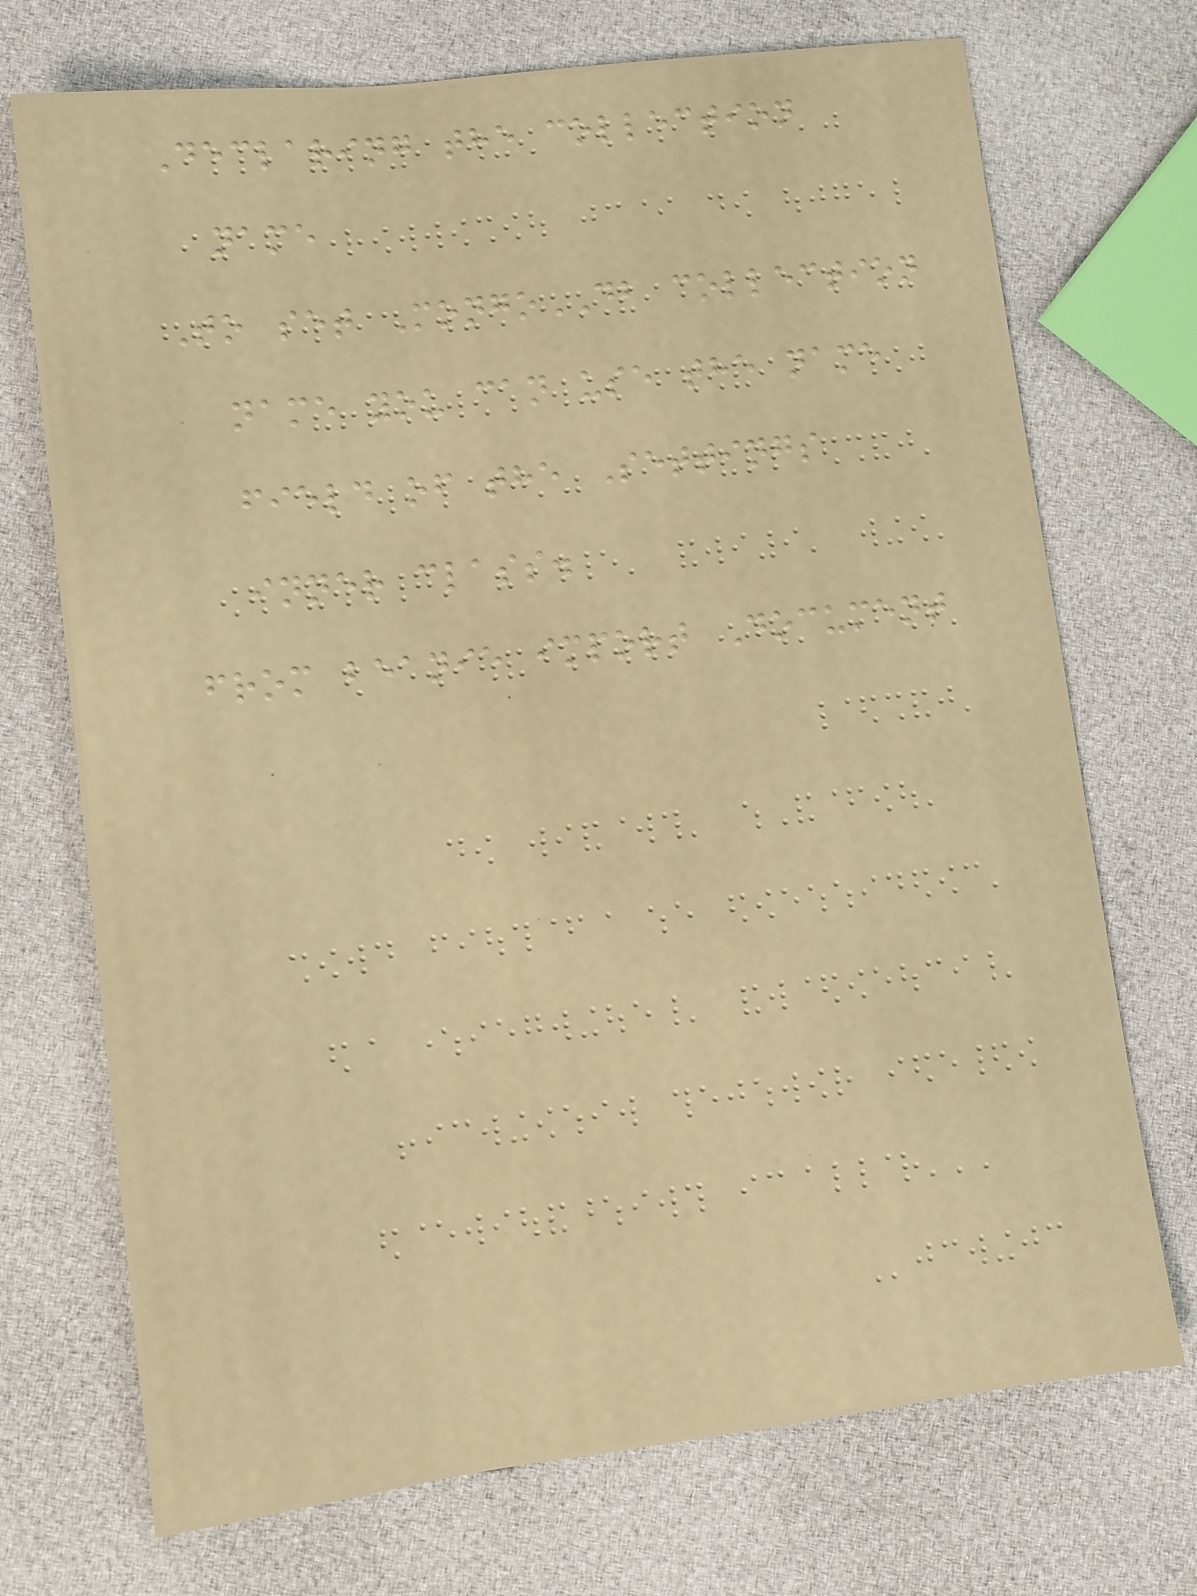Declaring the collection
name
To set MongoDB collection
name you can use the name
field of the Settings
inner class.
from beanie import Document
